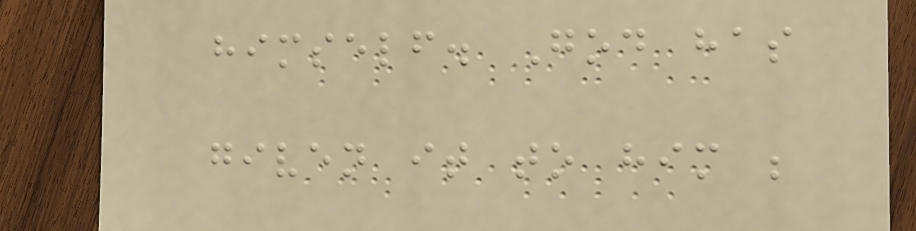himself. God has
given it to him ;
